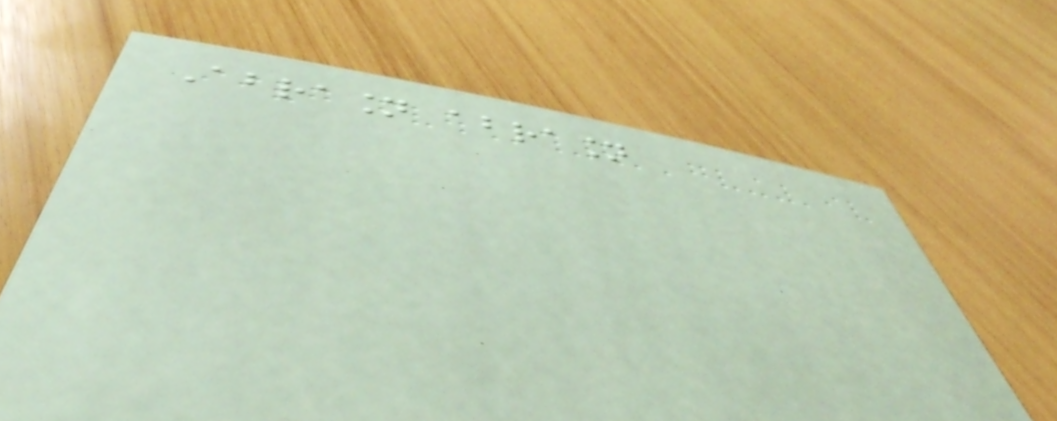Abrasion abrasion
